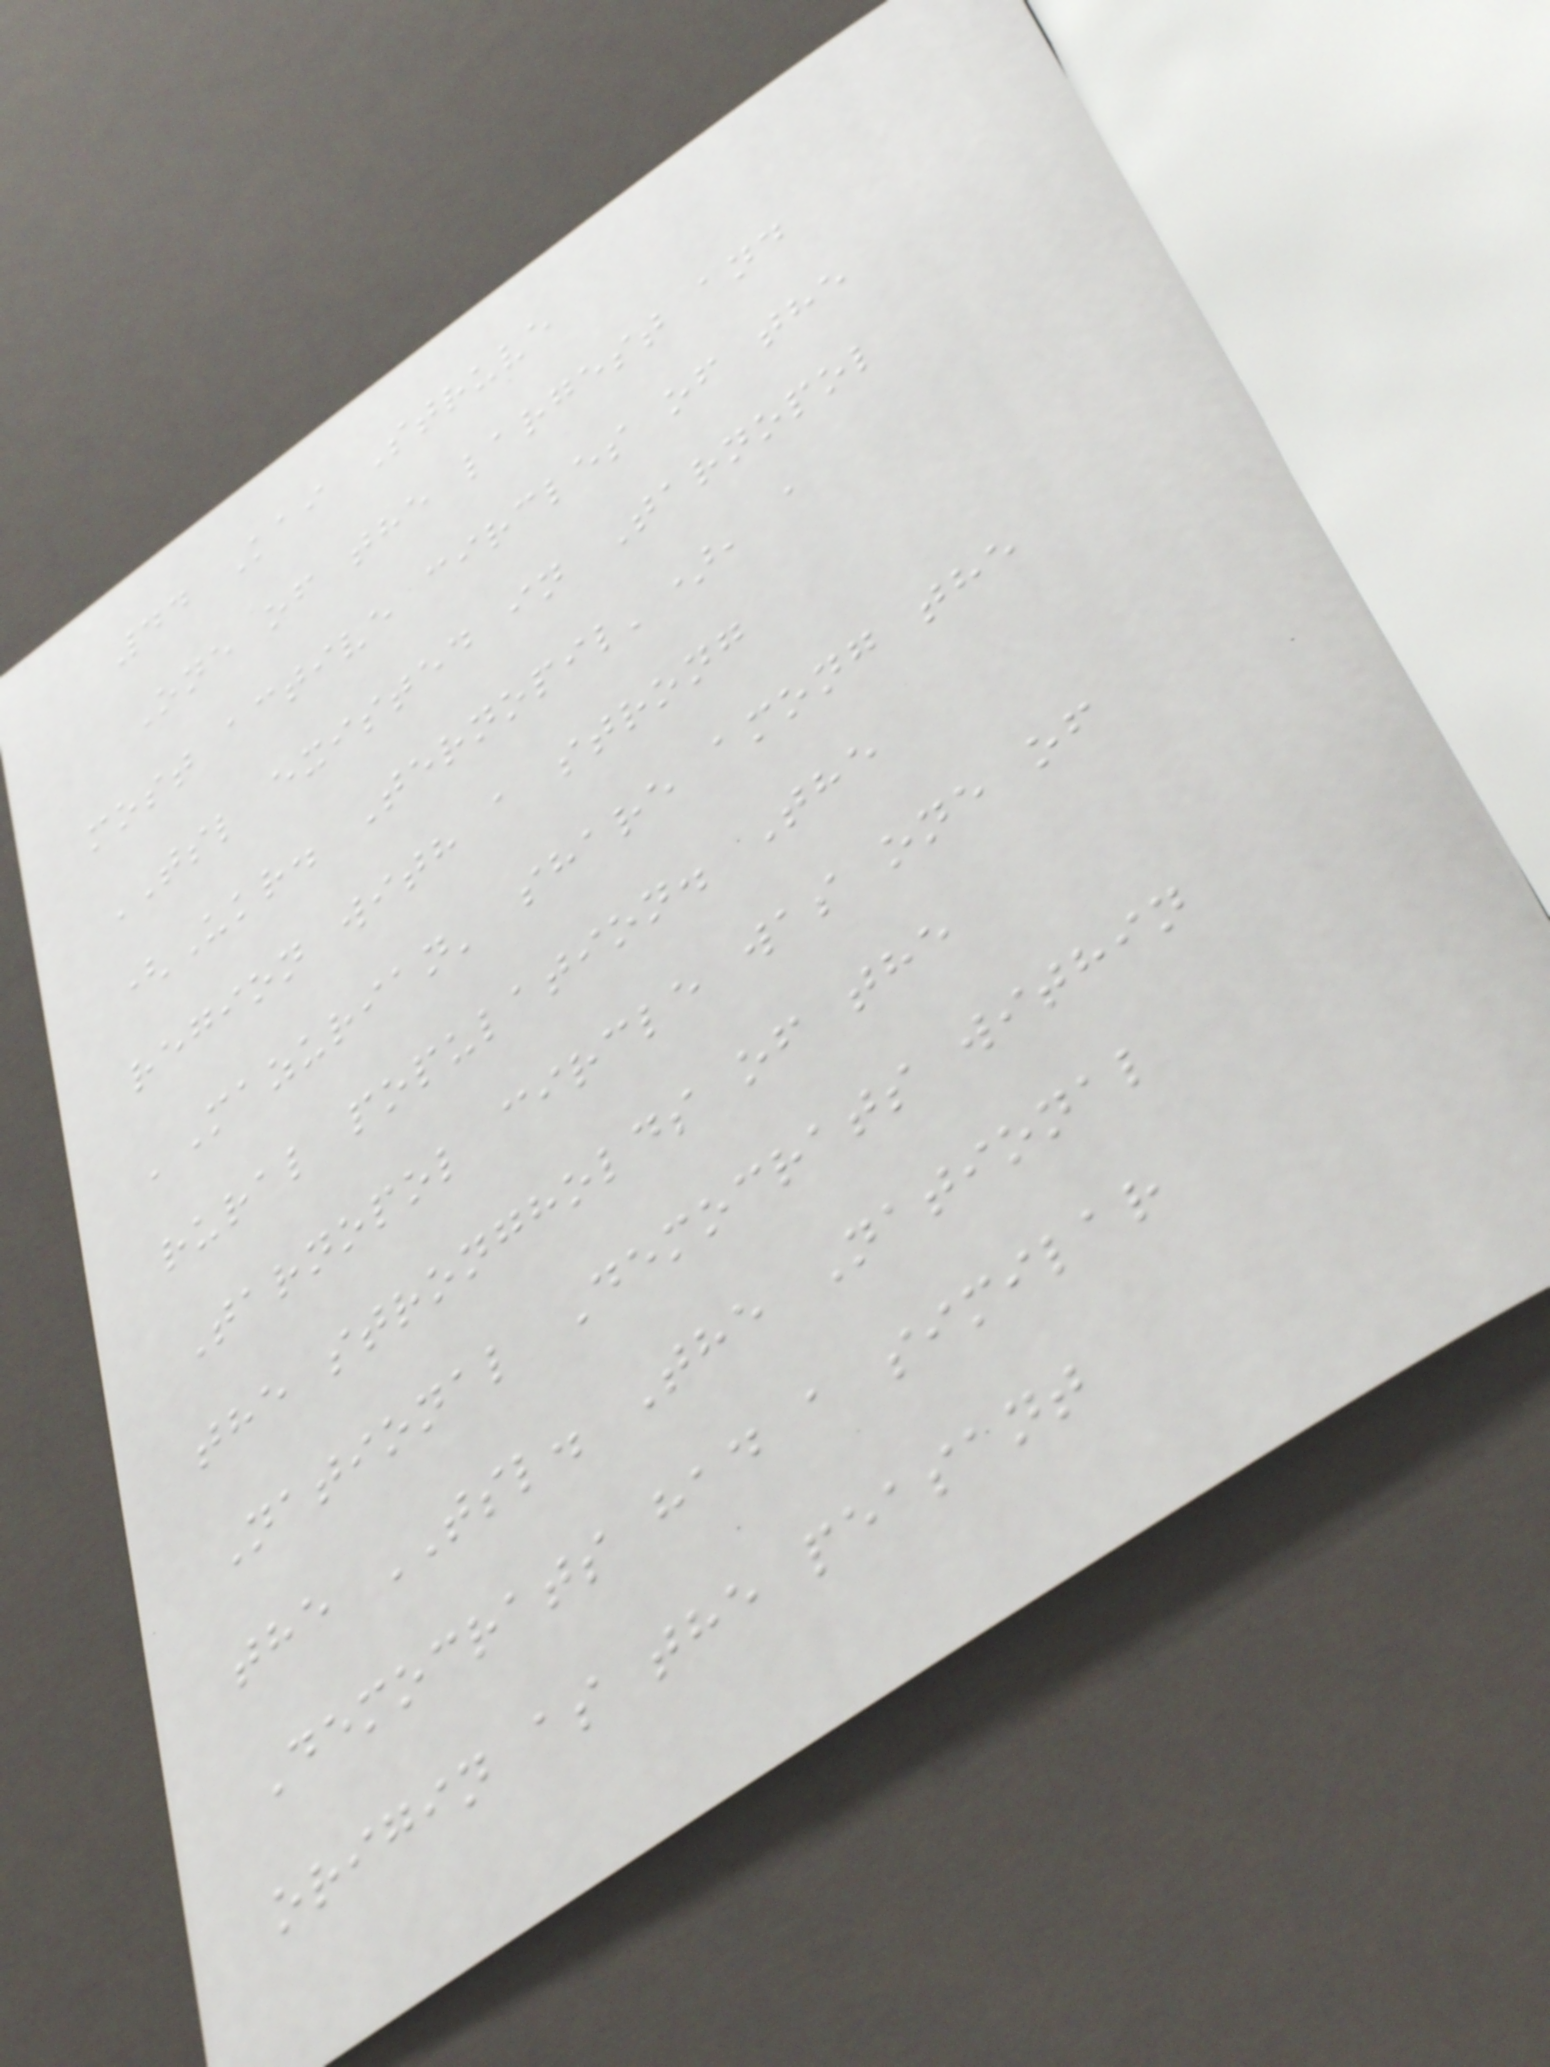44 Kai Struve
One of the largest and
most active circles of the
TSL existed in Tarnopol
(Ukr. Ternopil'), a
region with a strong
'Mazurian' share among the
rural population. The
Tarnopol circle was one of
the strongholds of the
National Democrats within
the TSL. The National
Democrats had a similar
origin as the peasant
